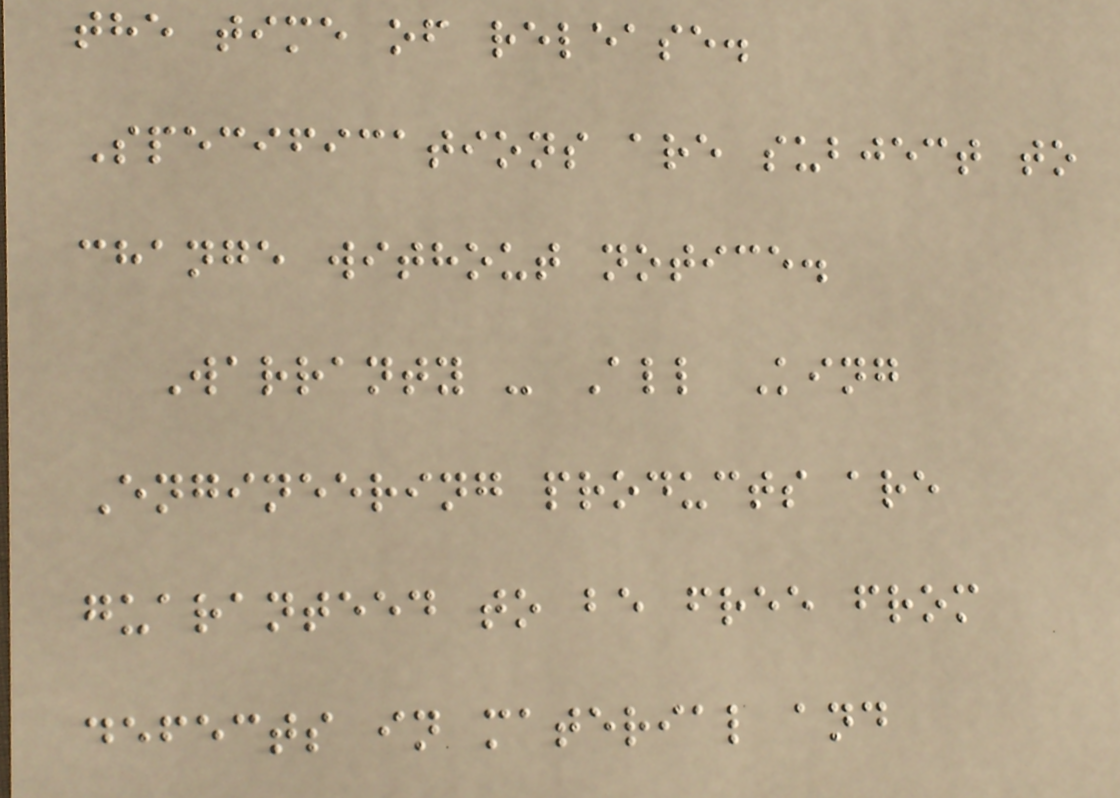the time of release.
Specifications are subject to
change without notice.
Warranty - All King
Engineering products are
guaranteed to be free from
defects in material and
